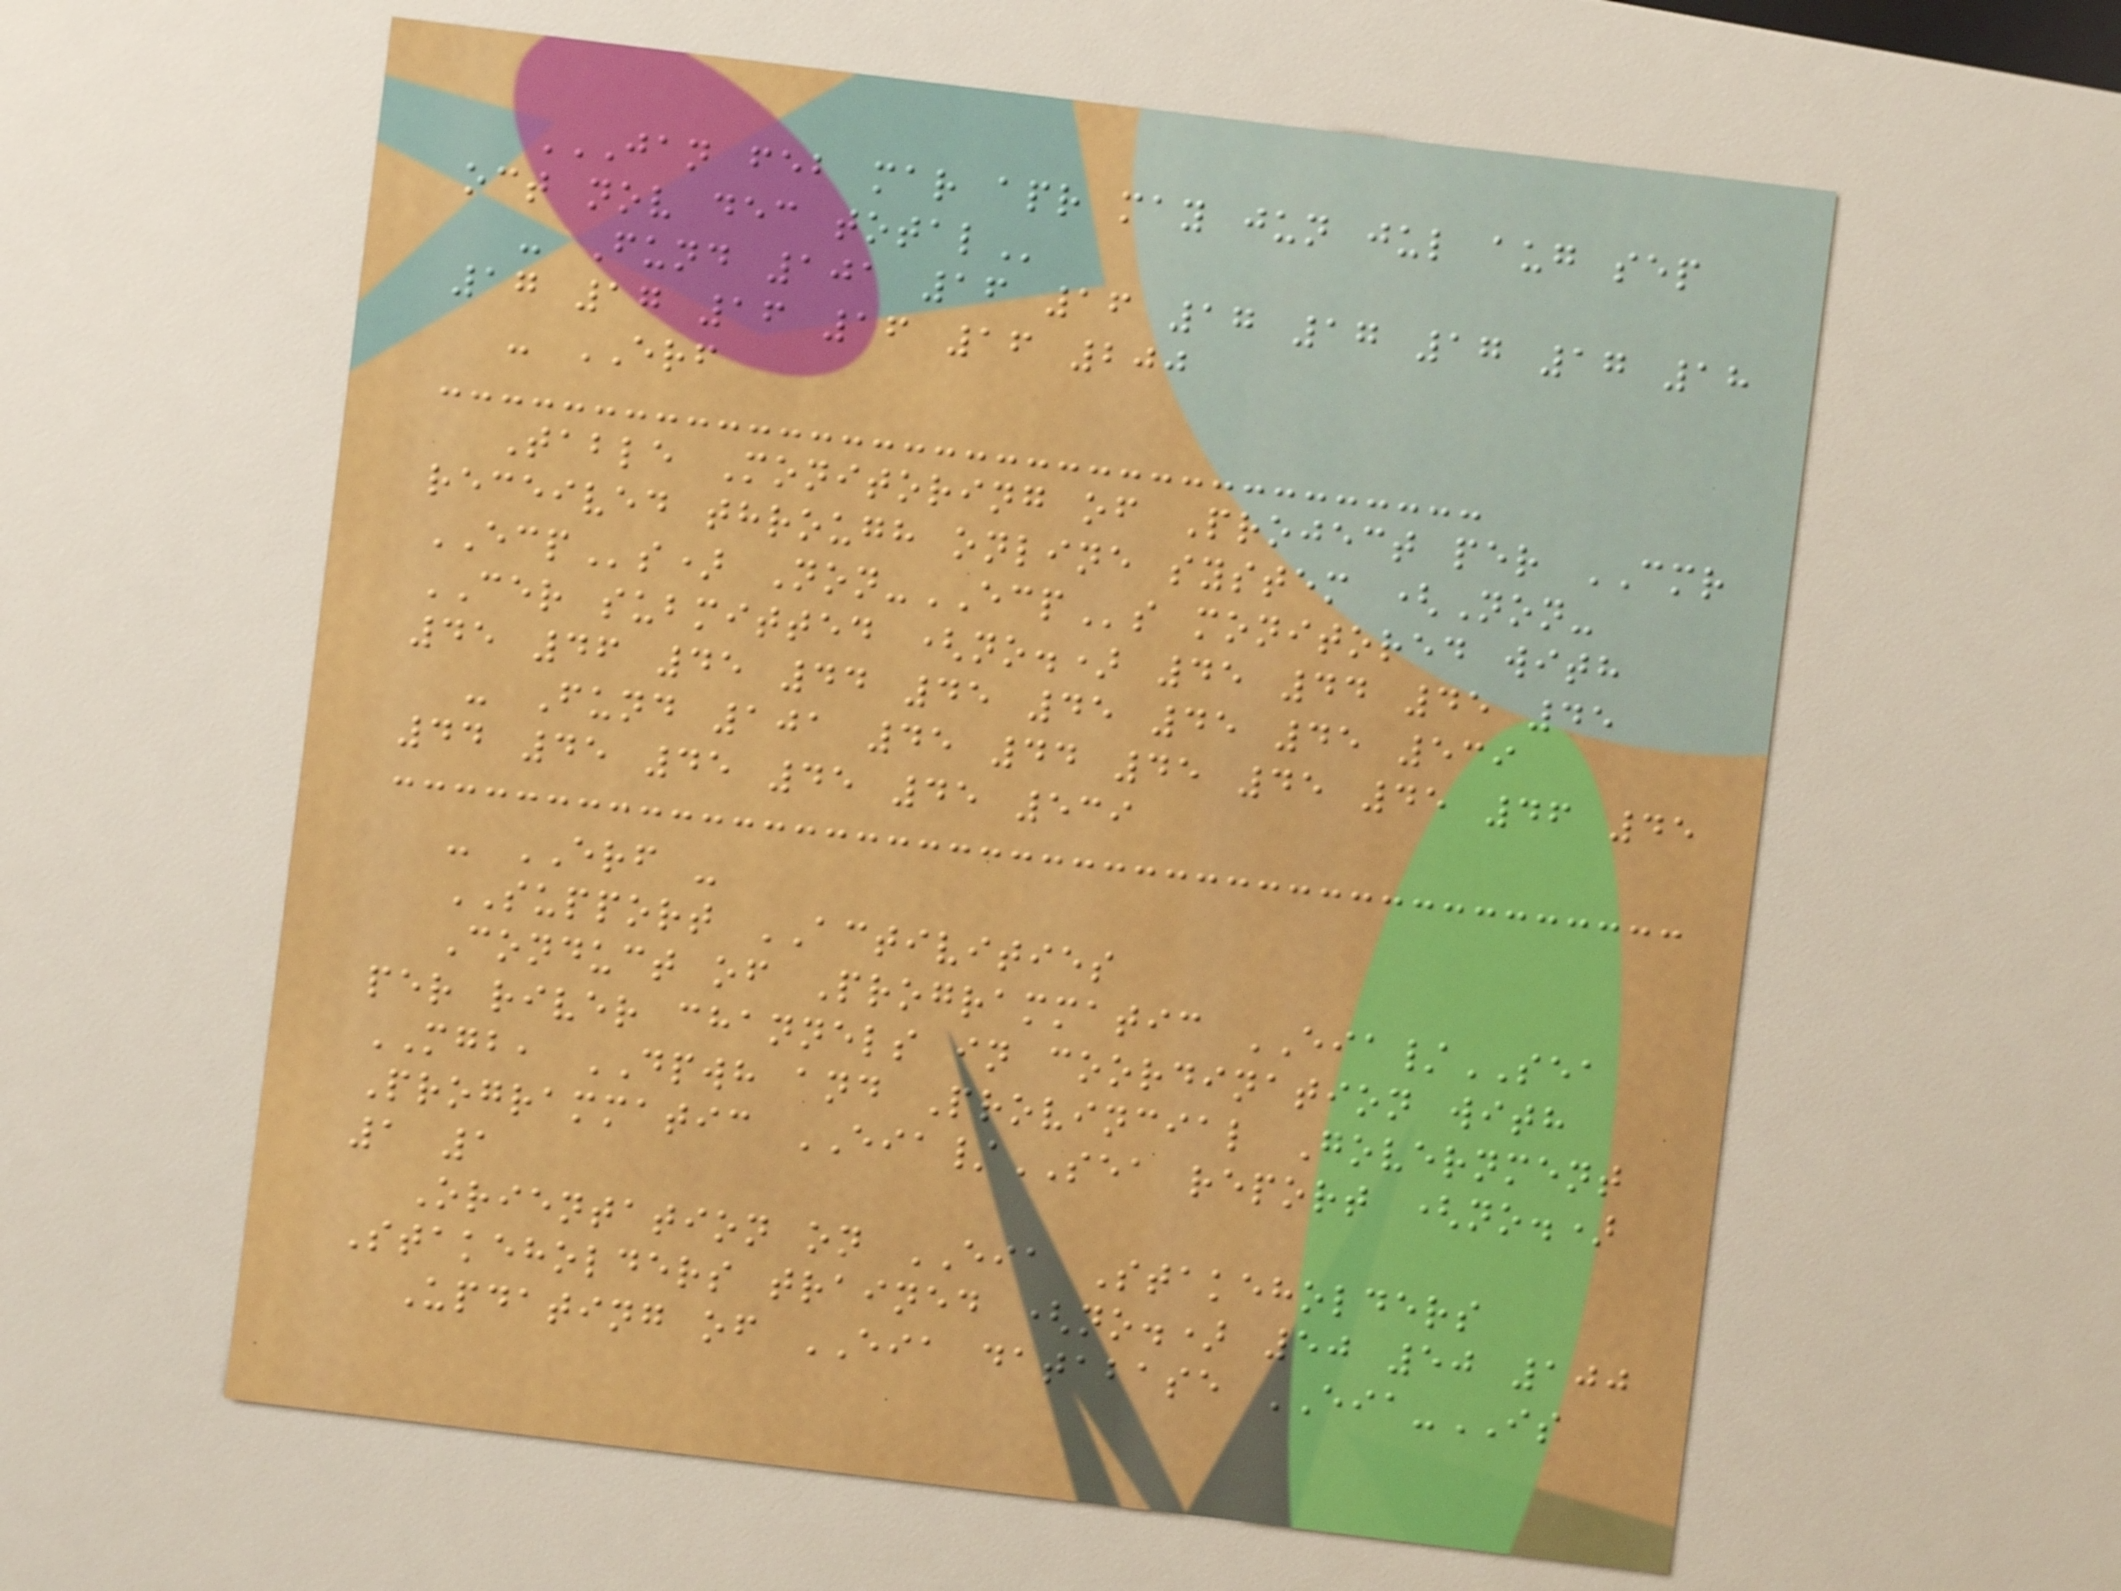JAN FEB MAR APR MAY JUN JUL AUG SEP
OCT NOV DEC TOTAL
- Fund 101 16 16 17 17 17 17 18
17 17 16 16 16 200
- ERF
Table Monitoring of Project per CMR
received through online system (Non-
ECPs) Non-ECPs monitored with
CER submitted (no.) 45 44 45 45
45 46 45 44 45 45 45 45 539
- Fund 101 45 44 45 45 45 46 45
44 45 45 45 45 539
- ERF -
SUPPORT ACTIVITIES
Conduct of Programmatic EIA/SEA
per river channels in coordination with
MGB, DPWH and Provincial Government
Programmatic EIA/SEA report (no.)
1 1
Orientation on EIA Stakeholders
Stakeholders trained (no.) 50 50 100
Updating of EIA database EIA-IS
